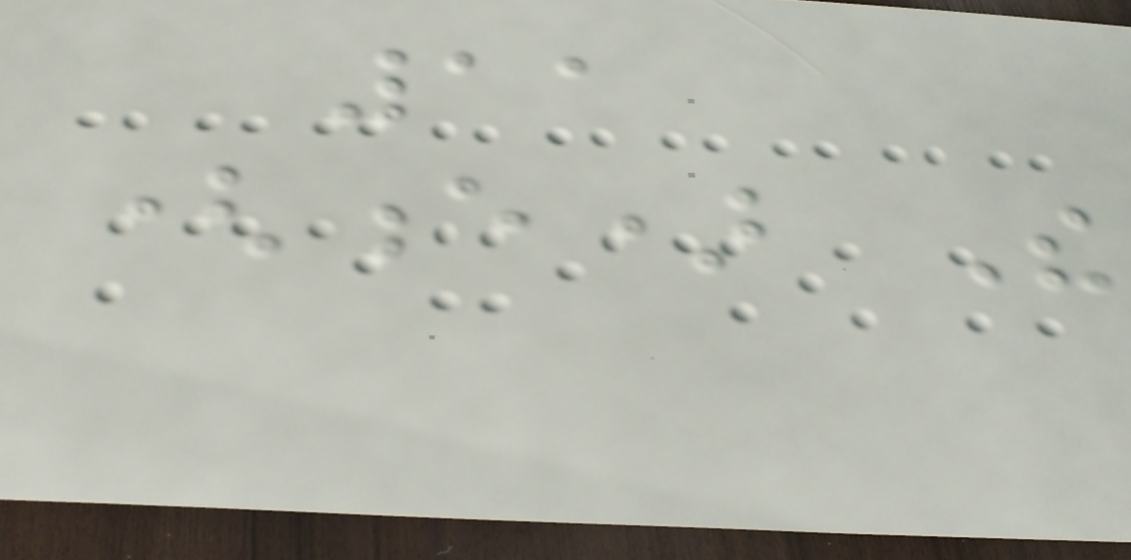11
(e) The
